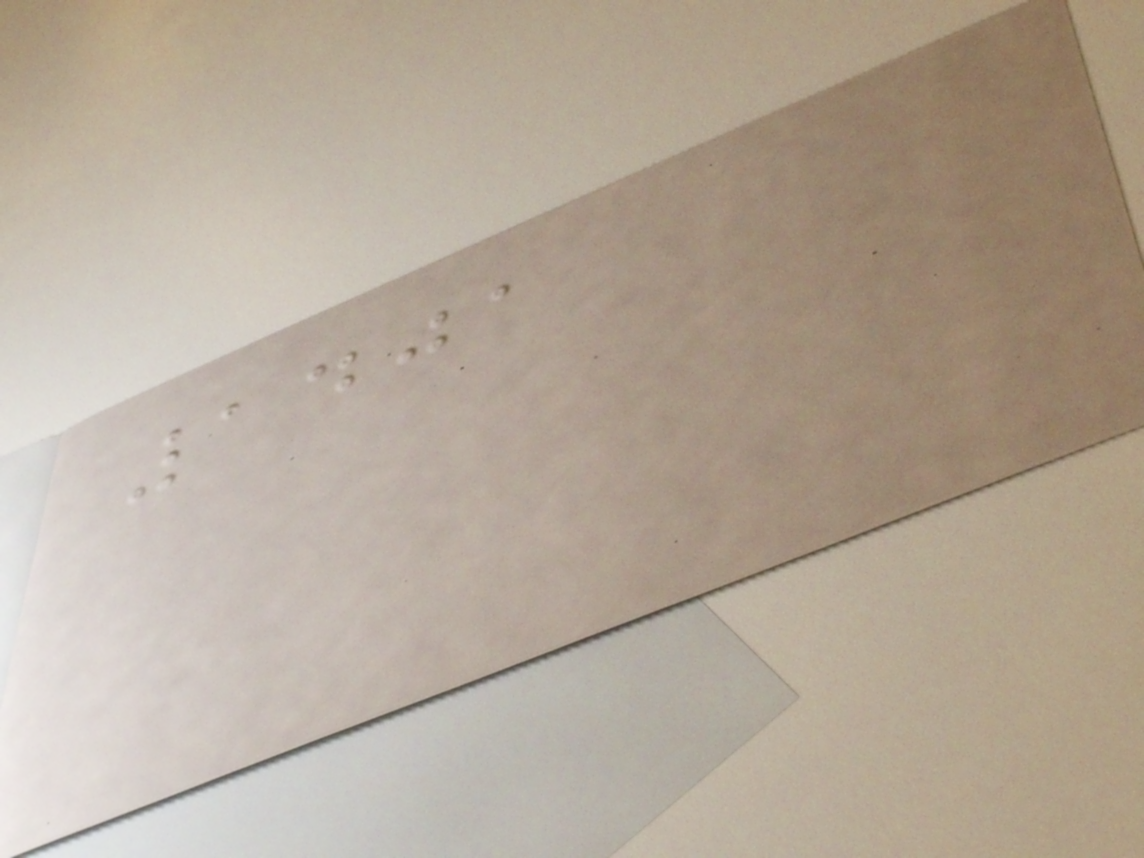1401
